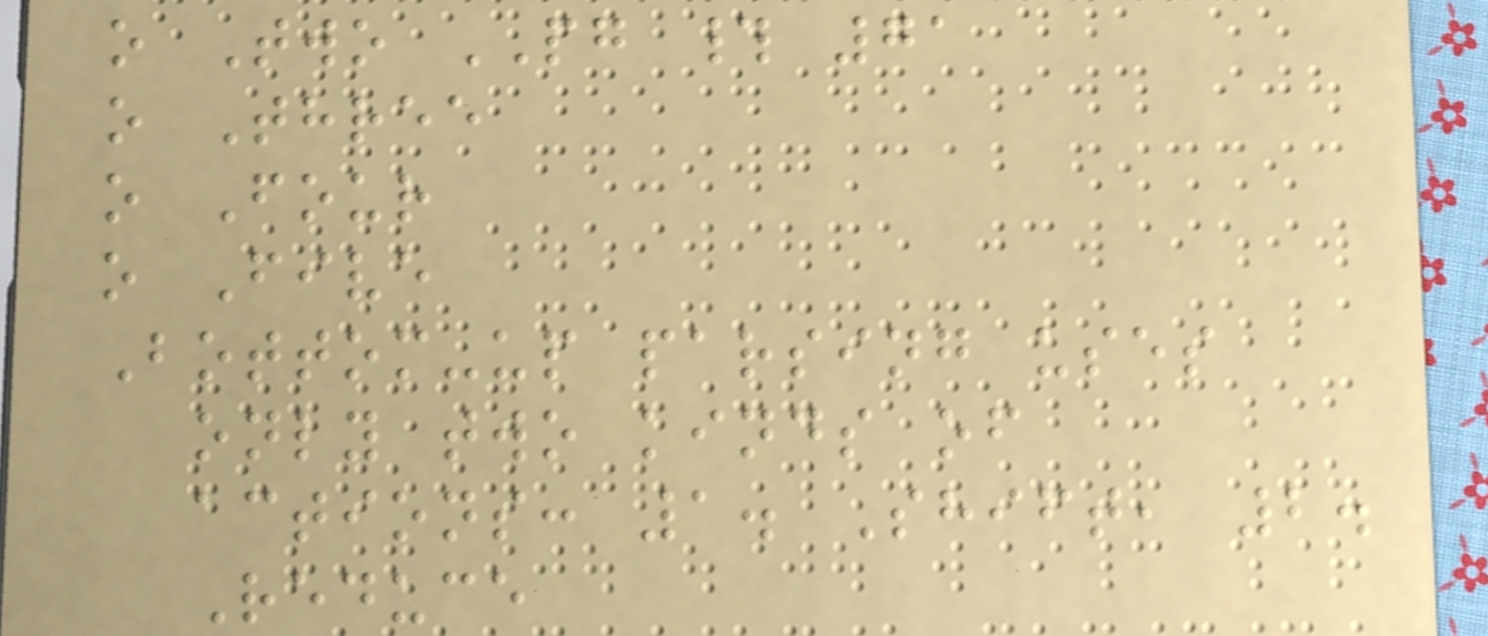o Two PG # 71
o Three
o Four
o Five
Bottom-up parsing uses
only two kinds of
actions: 1. Shift, 2.
Reduce
